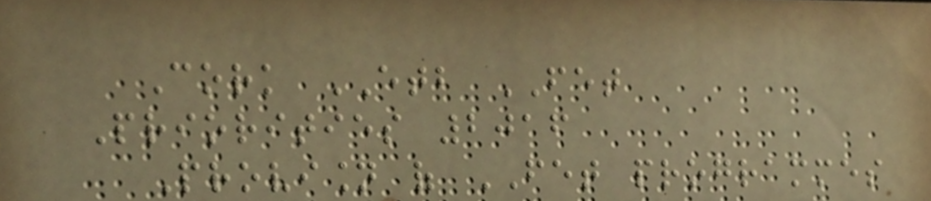Cork ETB FET
Priorities 2016
Provision of FET programmes
